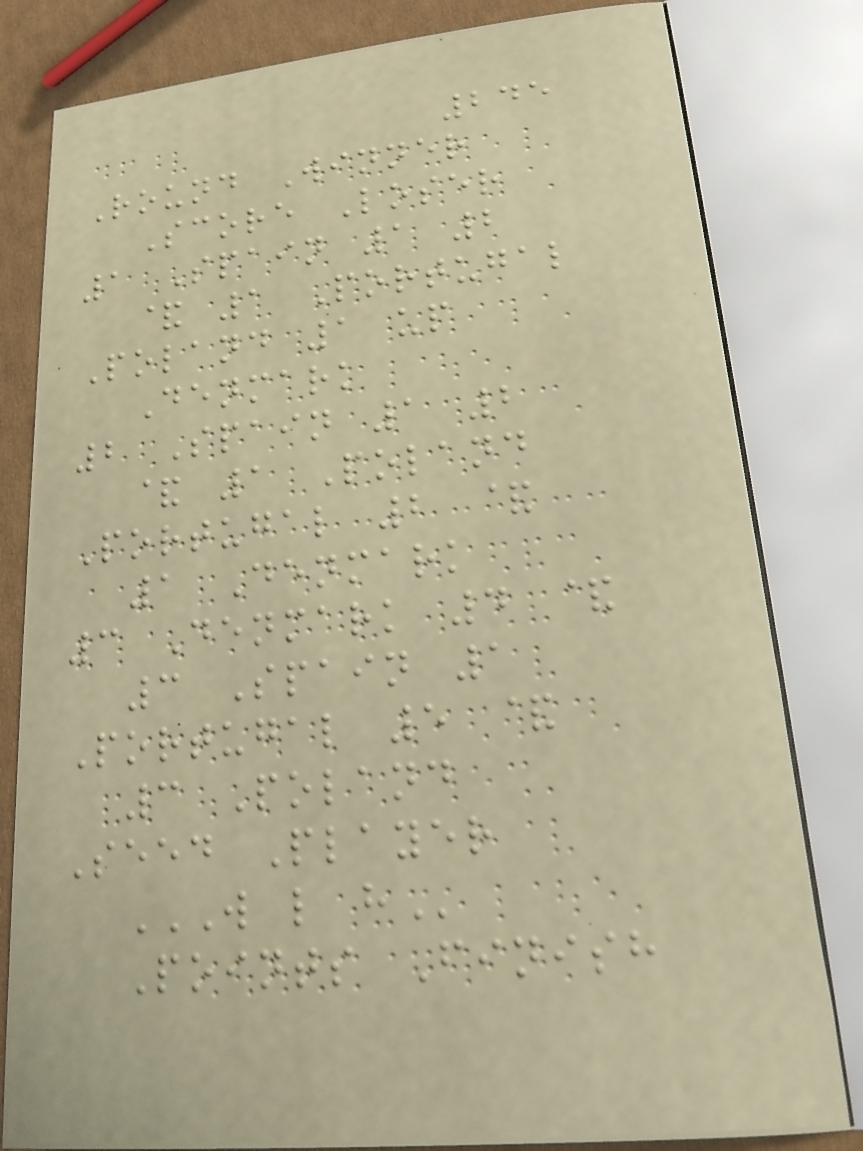245
Round Winner
Score Loser
1 Spain 1 2
& 1 Portugal
Poland 1 up
Denmark
2 Spain 1 2
& 1 Poland
Portugal 2 &
1 Denmark
3 Denmark 4 &
3 Spain 1
Portugal 5 &
3 Poland
Seed Player
W L H
Points Finish
